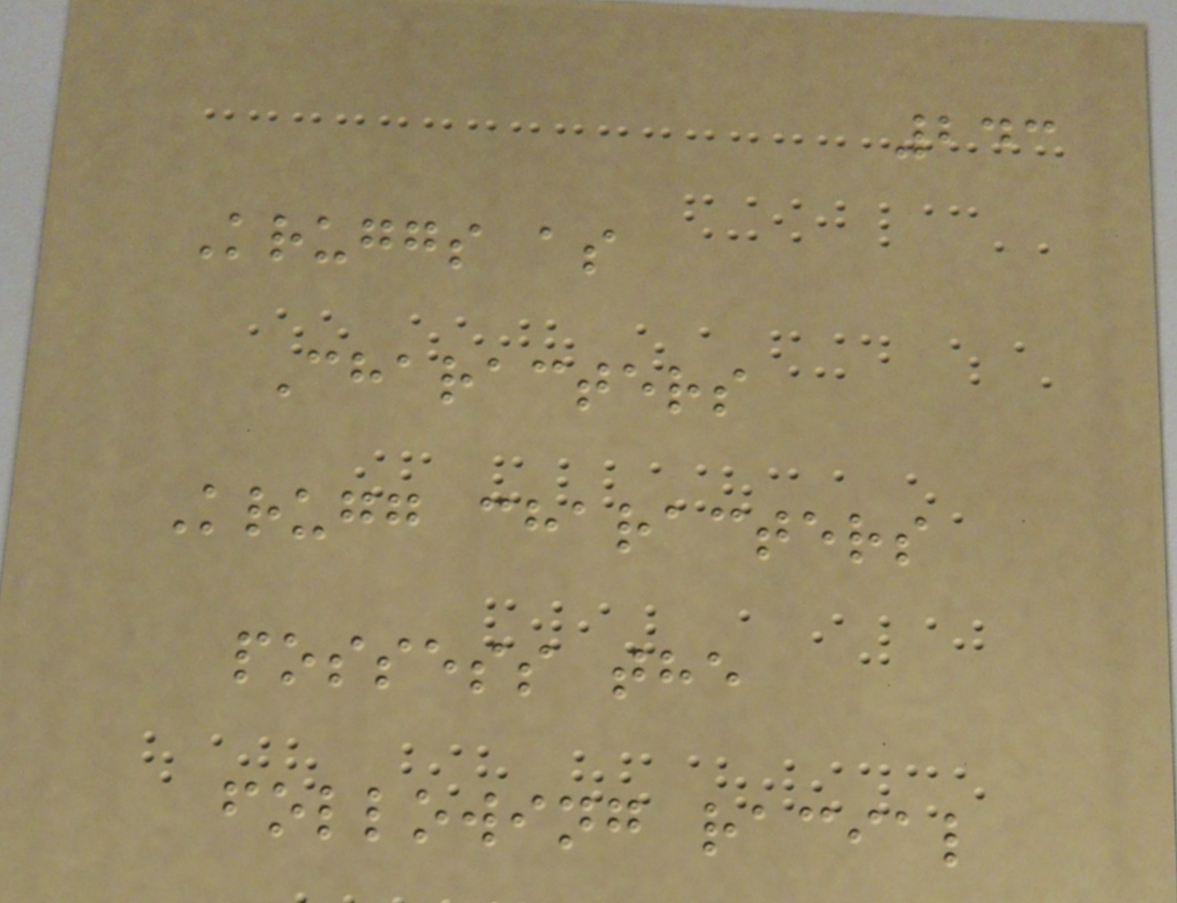243
Kruggs as
Characters
Krugg characters
possess the
following racial
